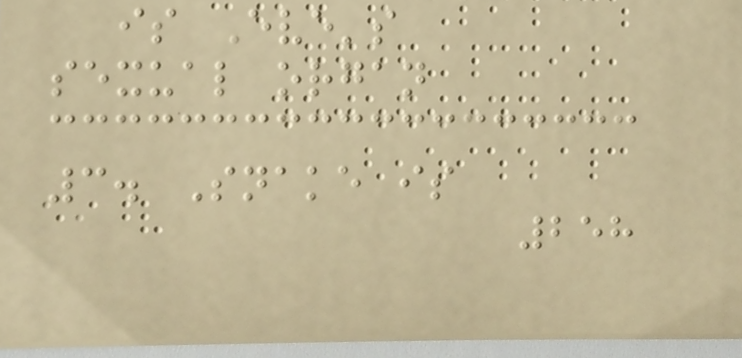is Eve's
sexual organ
3. Snake is
258
